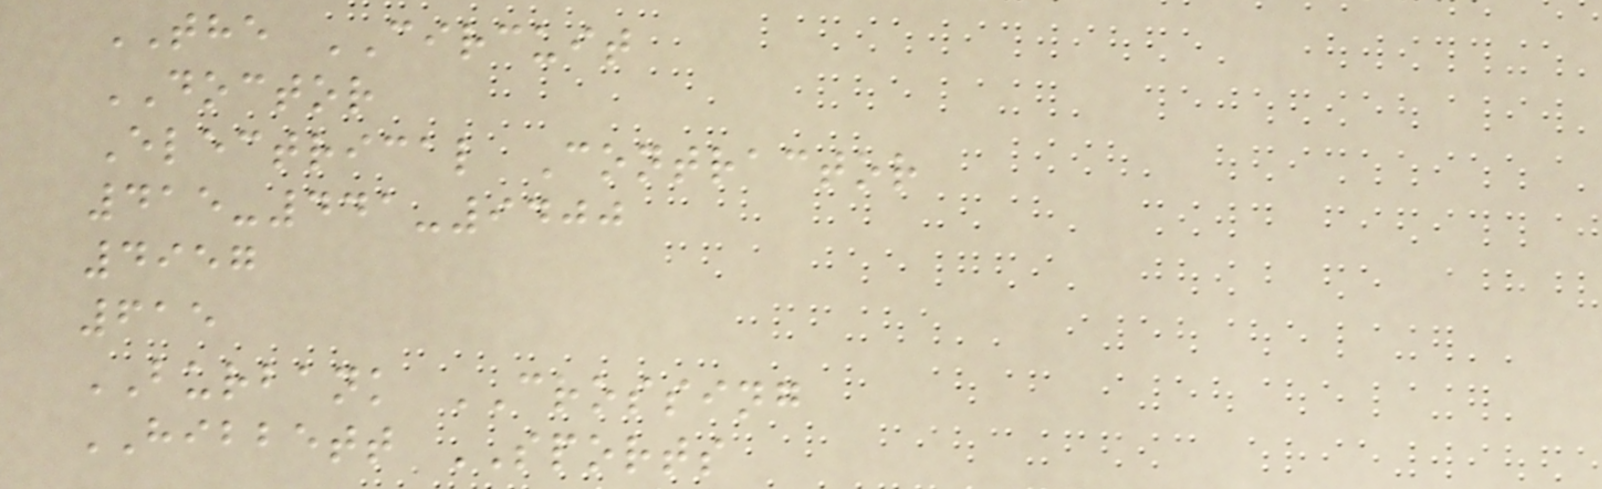THE CIRCUIT
DOCTOR
Electrical Contractor
415-441-9400
4957
615
BURBANK CROSSING
HIBBETT SPORTS
